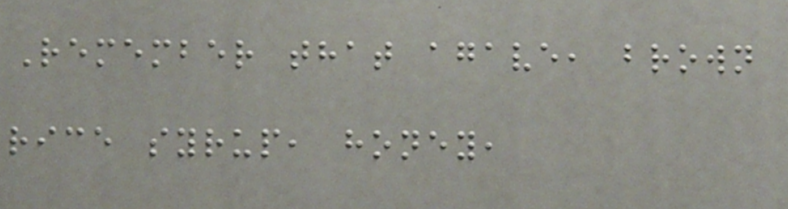Remember that agave, brown
rice syrup, honey,
